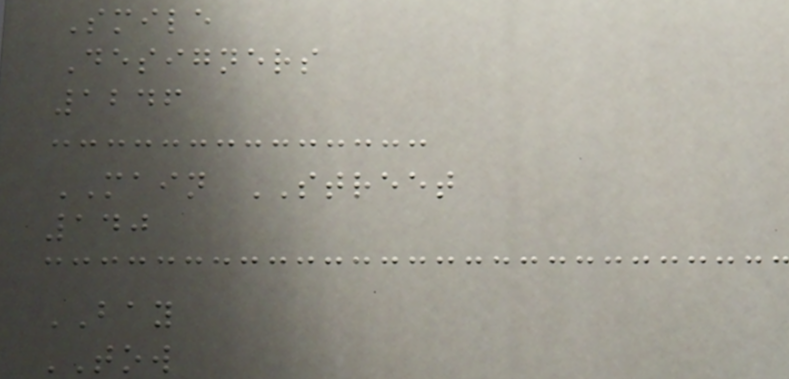Smile
Designers
1246
MAIN STREET
140
BAY
TOW
